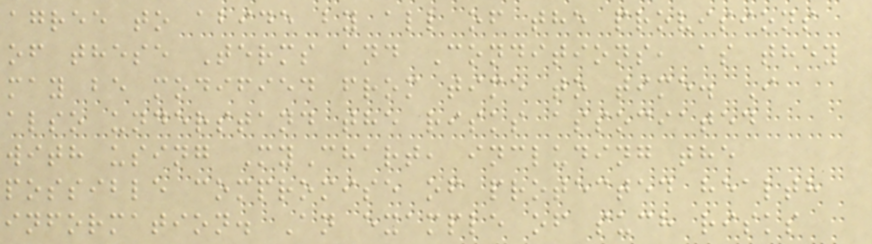agree to abide by all of the provisions
of these Terms and Conditions, as they
may be modified from time to time. I
also understand the risks associated
with using MyChart, including the
possible compromise of protected health
information. An example of such risks
